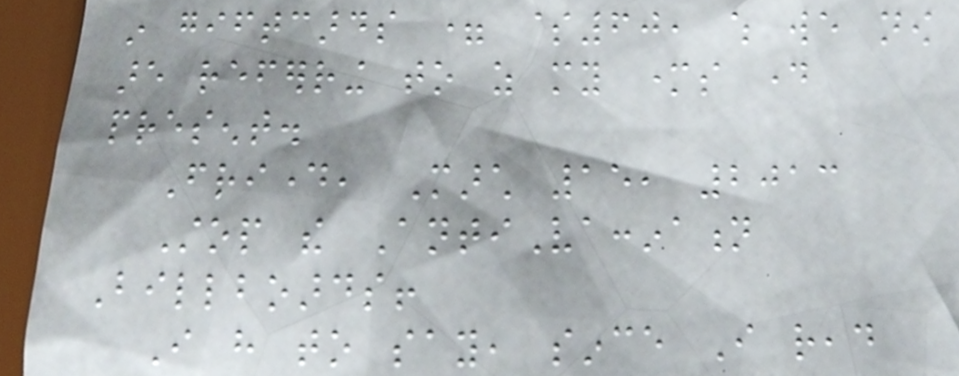in giftcards = $60, which we now
are referring to as my mothers day
present.
Friday, March 15, 2013
Stop the AntiVaccination
Billboards!
I have to say, since I read
